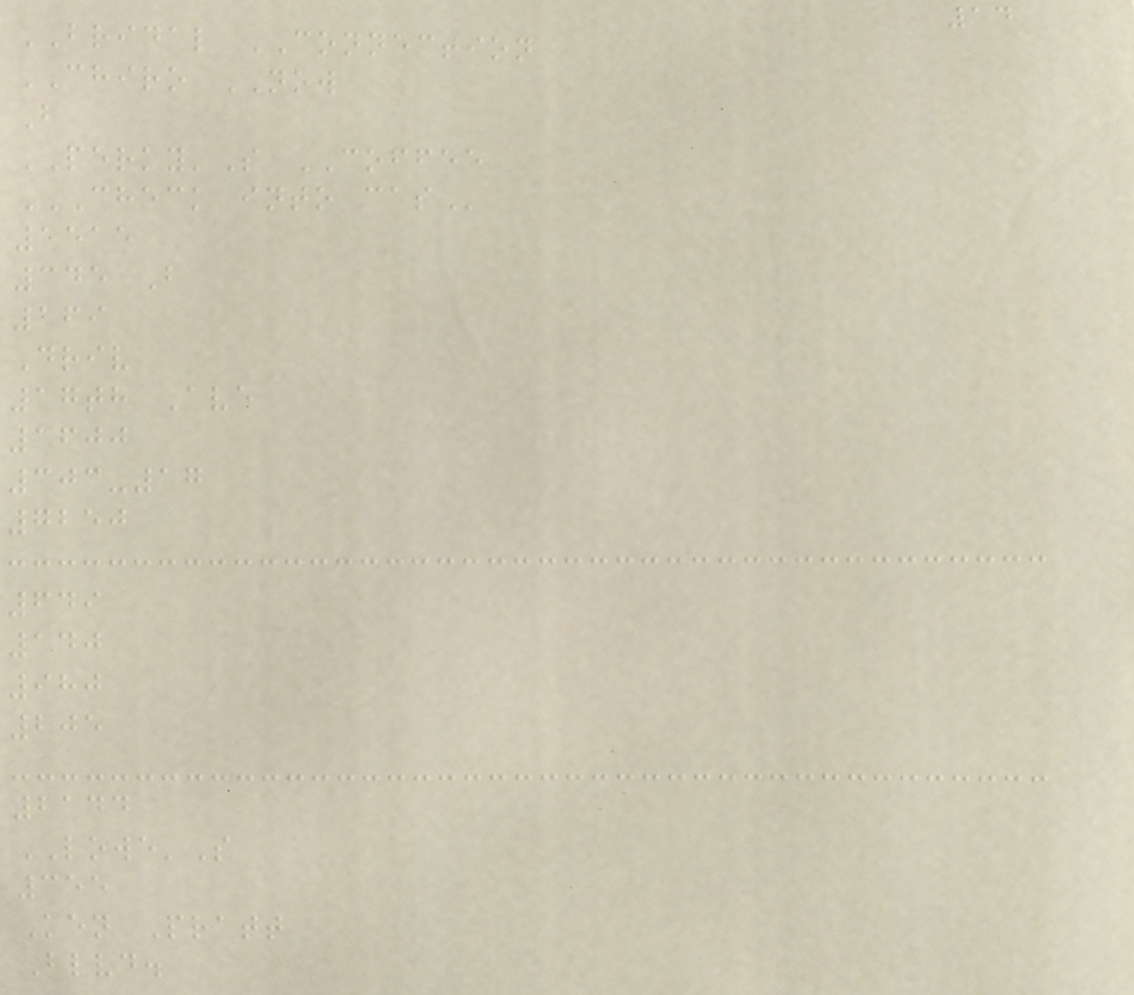14
BRIDAL CONNECTION
CHIRO NOW
B
PERKY'S COFFEE
CHECK INTO CAS
1515
345 B
169
Driv
17th Ave
1600
303-17
7250
649
140
980
205
2144
LOWE'S
355
Ken Pratt
Blvd.
